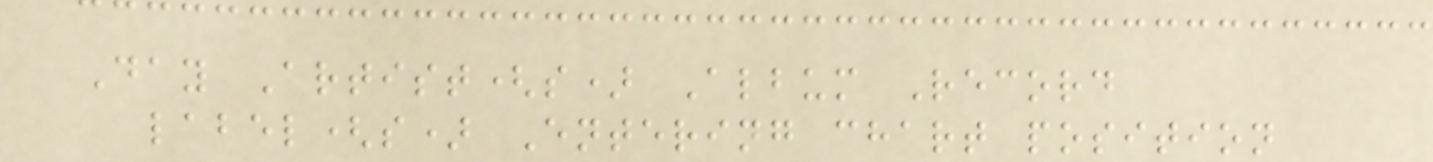Day Artist(s) Album Record
label(s) Entering chart position
